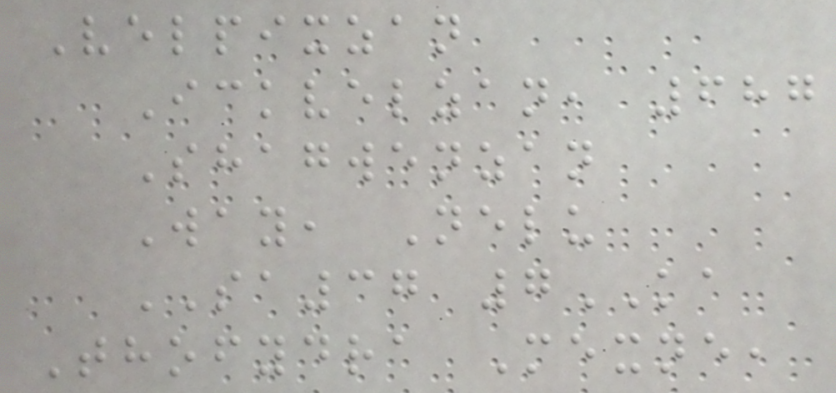Velpixzan
Ickvelzan, 687
Shagwenzan
Way, Nelu
SA37 7KA
Thofydra Mexne,
